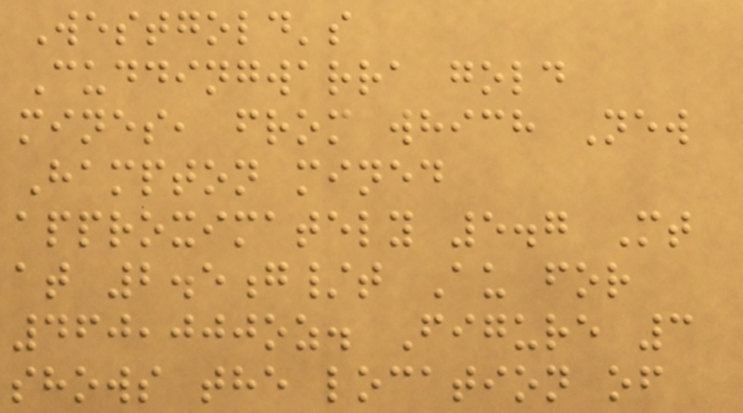Westgold's
Cuddingwarra gold
mines, from which New
Hampton mined
approximately 5.7 Mt
at 2.5g/t Au for
460,000oz. Figure 3
shows the location of
